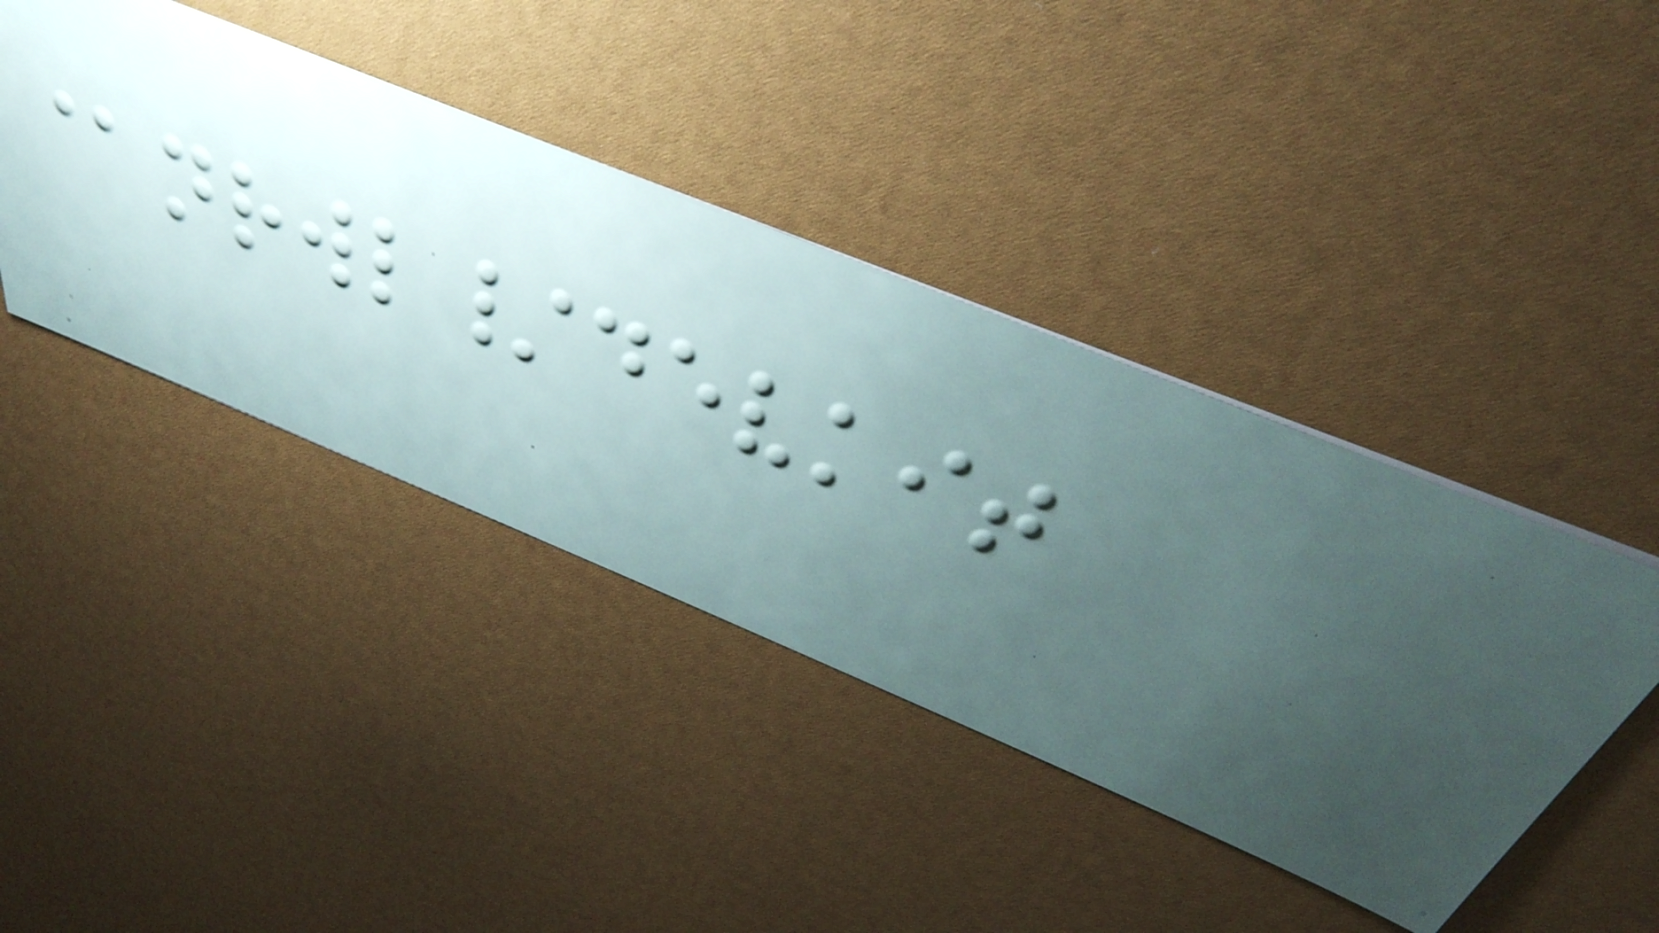@nrwl/devkit
